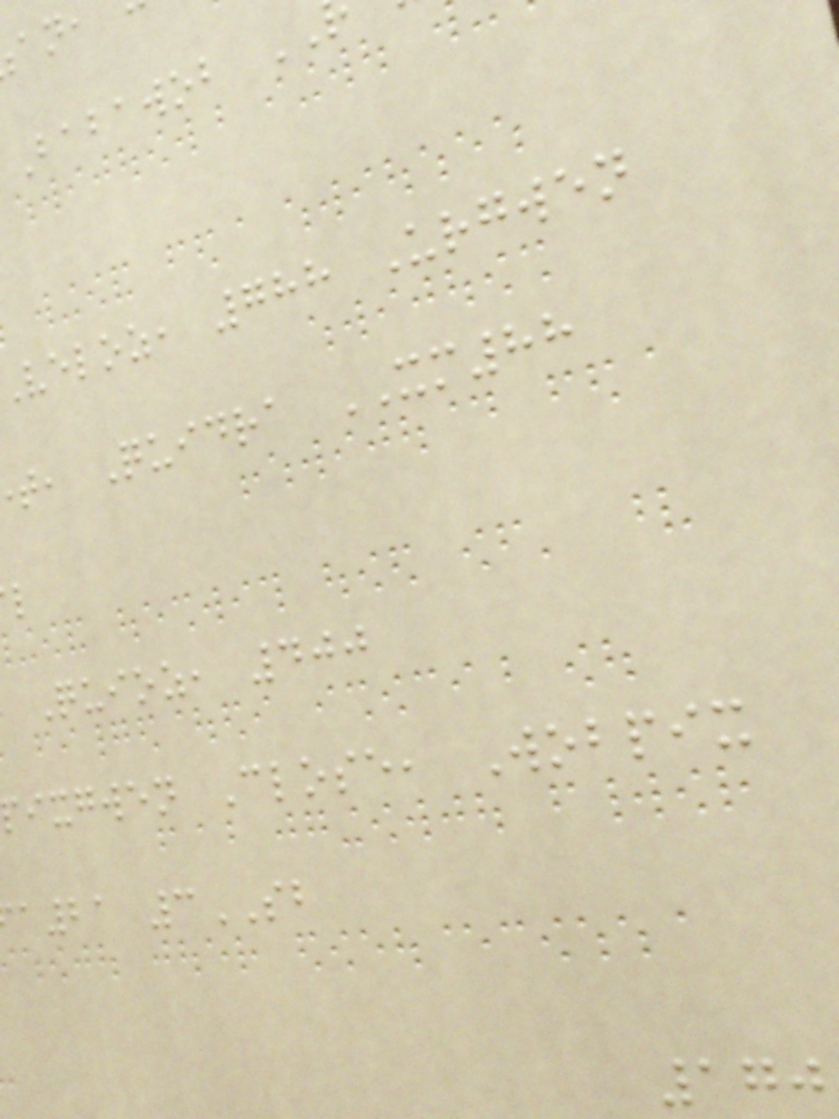Babawob
veloz, 788 Urgwen
t, Quidra XM88
Quioz, 400
ixgwen Close, Wobpix
a21 3SB
170
